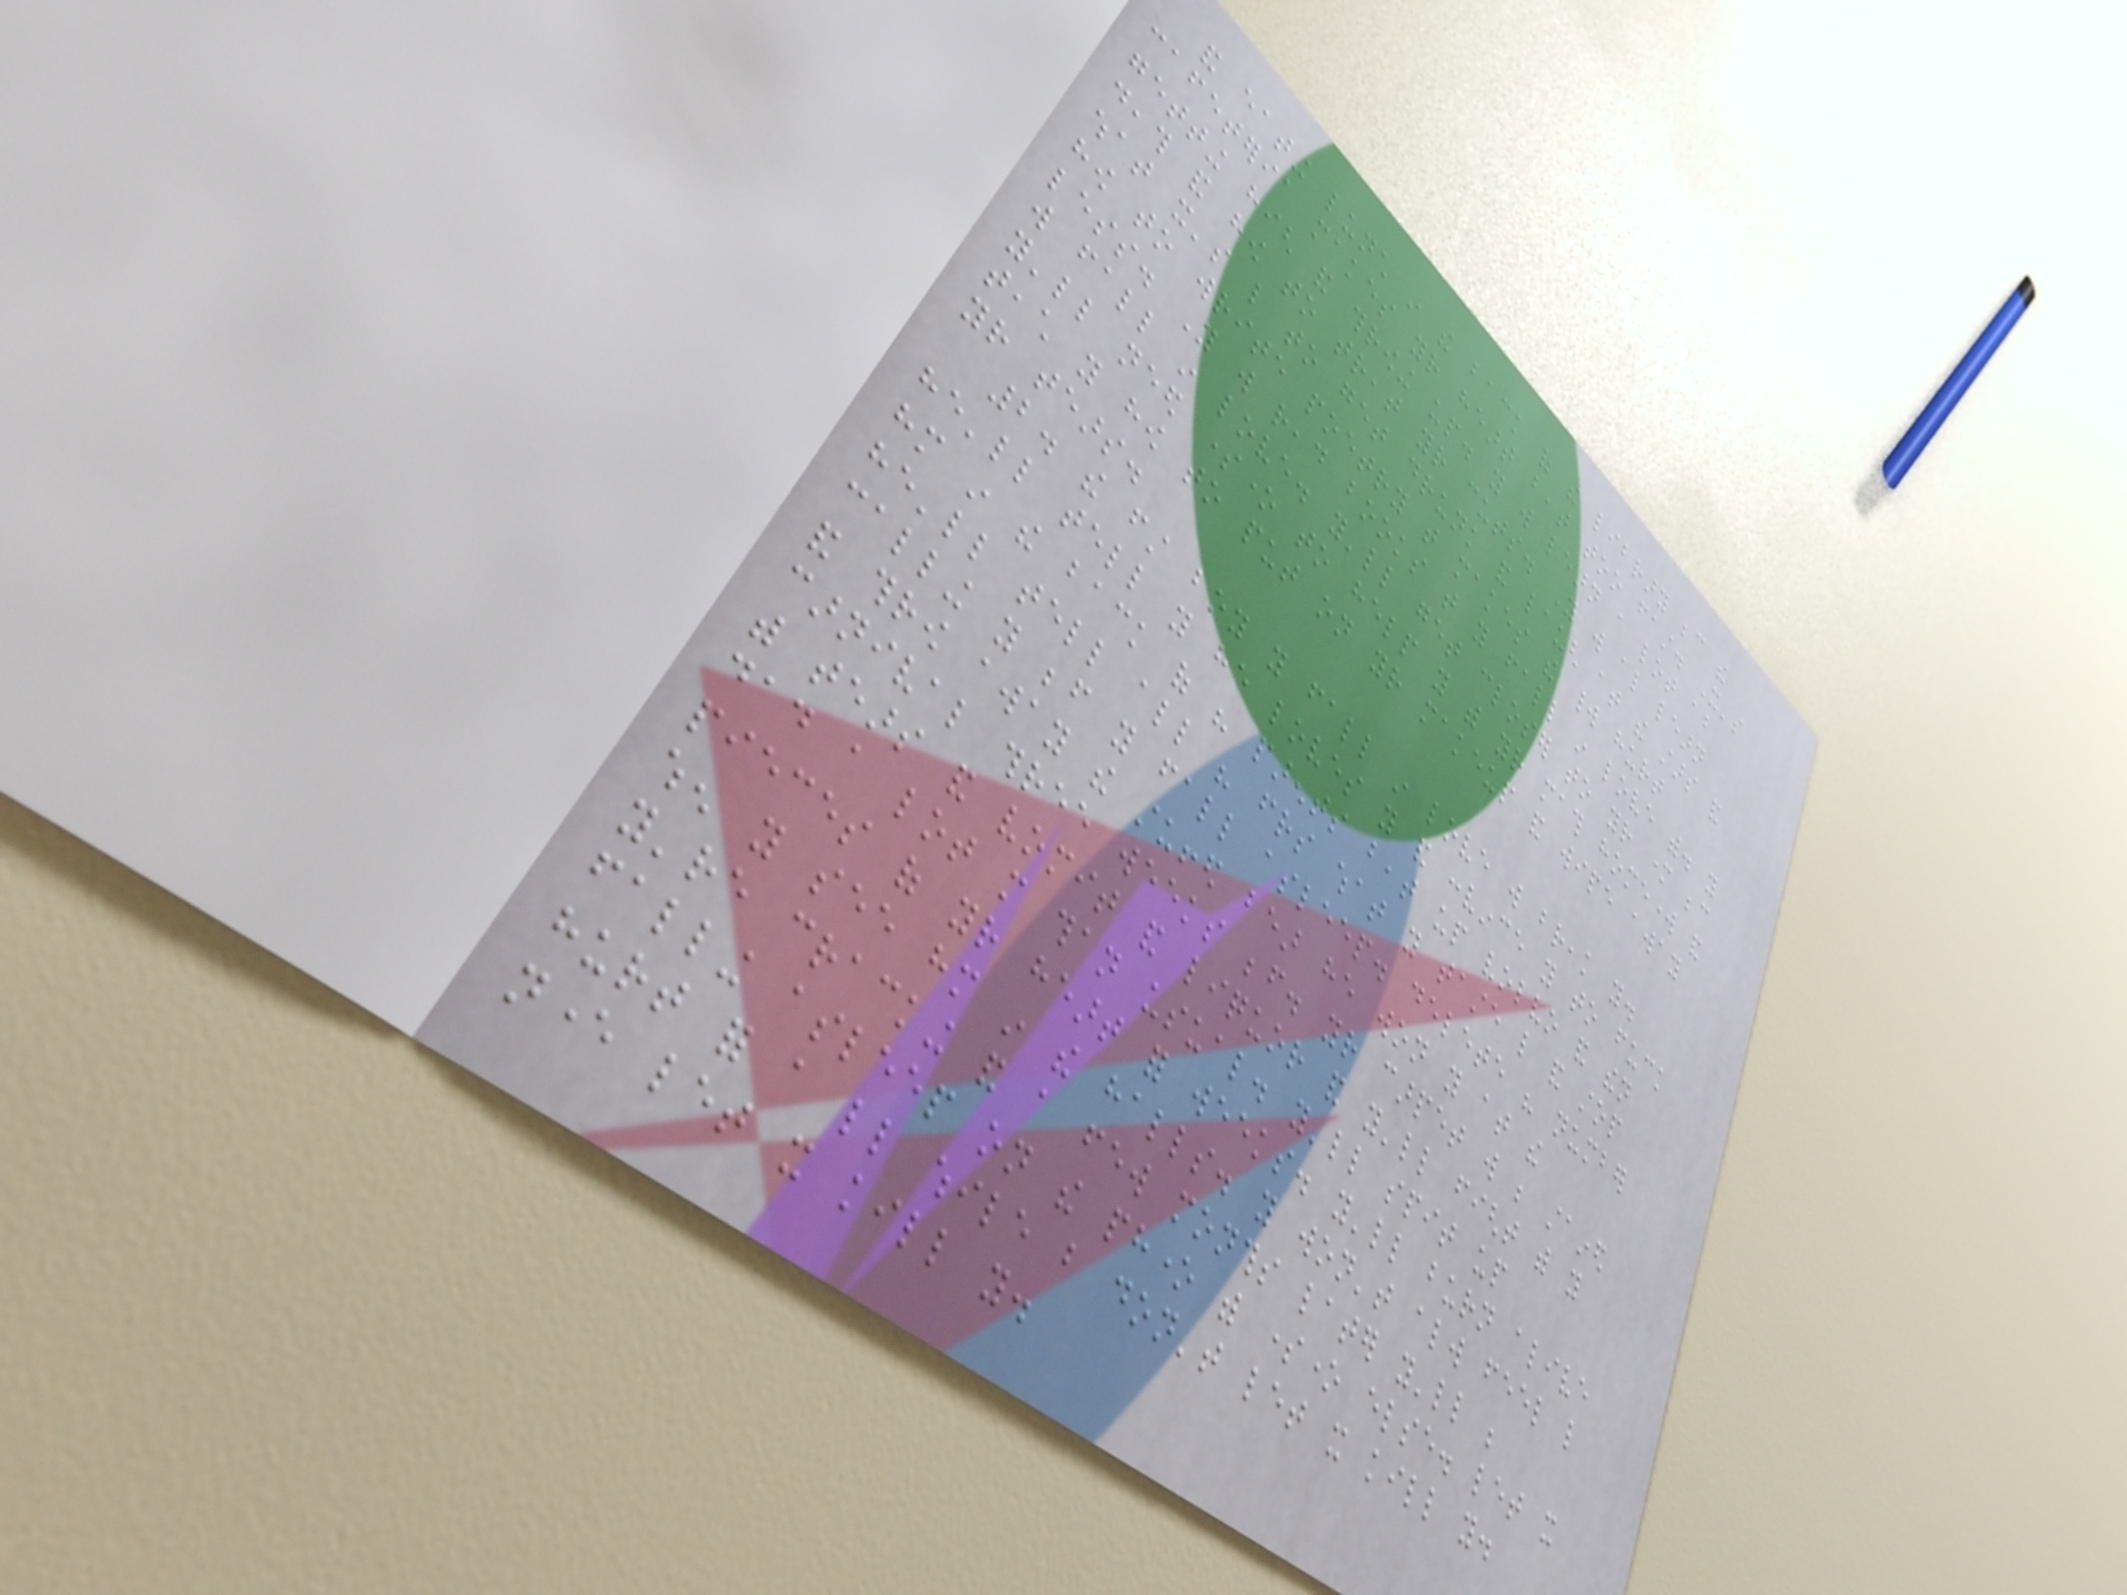and eating lunch in the back of the library because the
cafeteria makes your heart beat too fast. It's
getting high and throwing up. you will learn a lot about
death and how to treat your cuts. You will also learn
what it's like to get drunk and laugh at the stars and
how to write poetry that makes the world hurt
less. You will read books that you fall in love with. you
will fall in love. you'll get closer to your mother because
you'll need someone to help you with your math homework and
teach you how to put on your makeup and wipe away
your tears.
2. the first boy you fall in love will break you.
he'll tell you he loves you and convince you to fuck
him in the back of his parents beat up volvo and then
he'll tell all his friends what you taste like and stop
calling you before you fall asleep. delete his number
and throw away the stuffed bear he won you at the
carnival three weeks before. your carpet will be stained
with tears and vomit and liquor and you'll fight with you
dad a lot more than usual. you'll spit up
pieces of your heart for weeks. you'll burn alive
when you see him in the halls. you won't always feel like
you're cracking and a few months later you'll be
falling asleep on the phone with someone else. let it
hurt for a little while but don't let it kill you.
never let it kill you.
